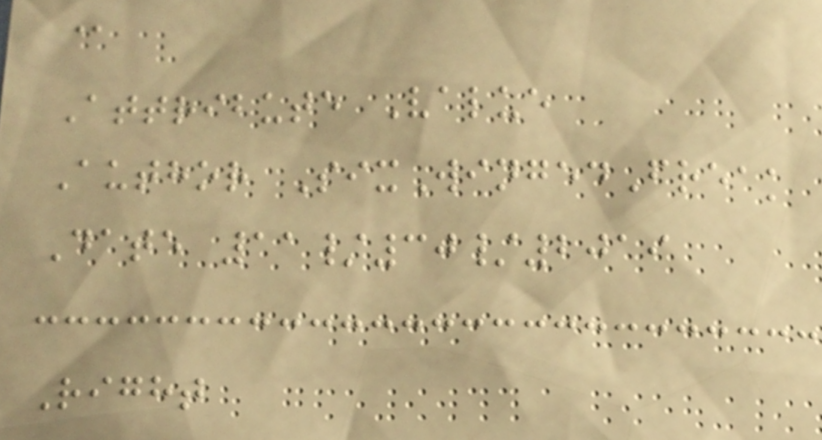@
Attribute Value
Author SixWingedFreak
Date 11/30/2019
Right
